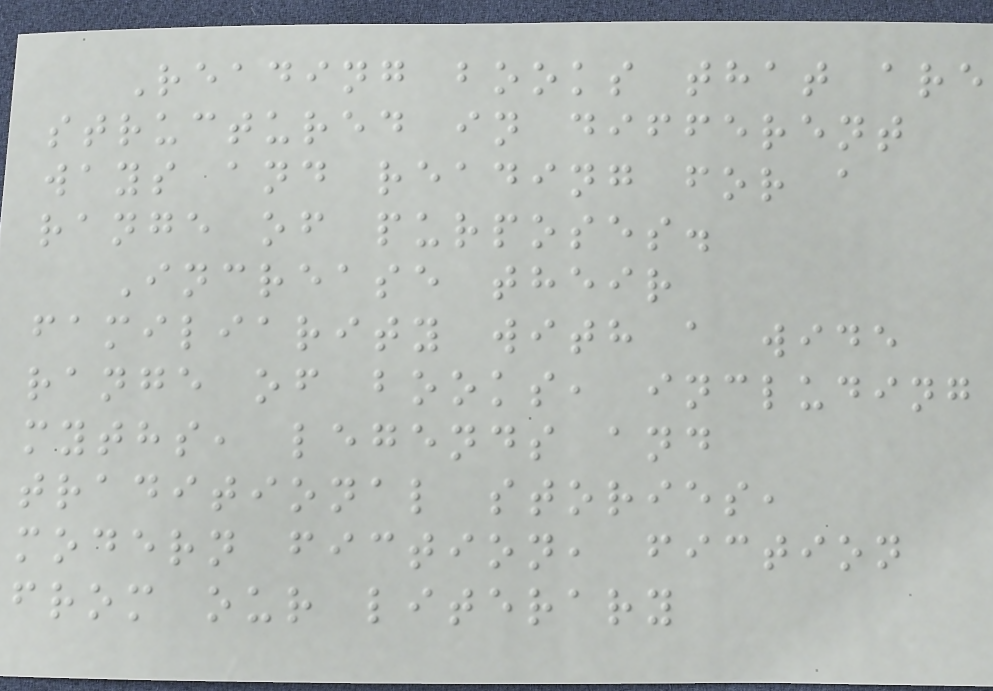Reading books that are
structured in different
ways and reading for a
range of purposes.
Increase their
familiarity with a wide
range of books, including
myths, legends and
traditional stories,
modern fiction, fiction
from our literary
